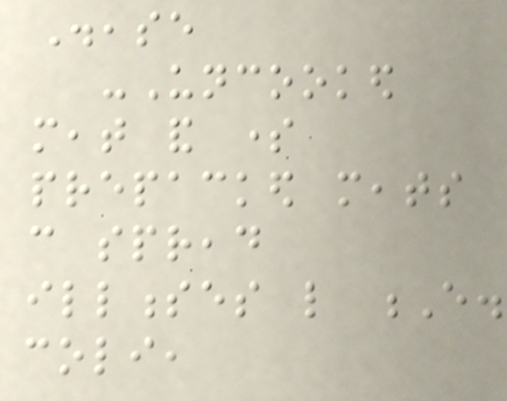Disease
-Uncooked
meat and some
prepacked meats
can spread
illnesses like E.
coli,
